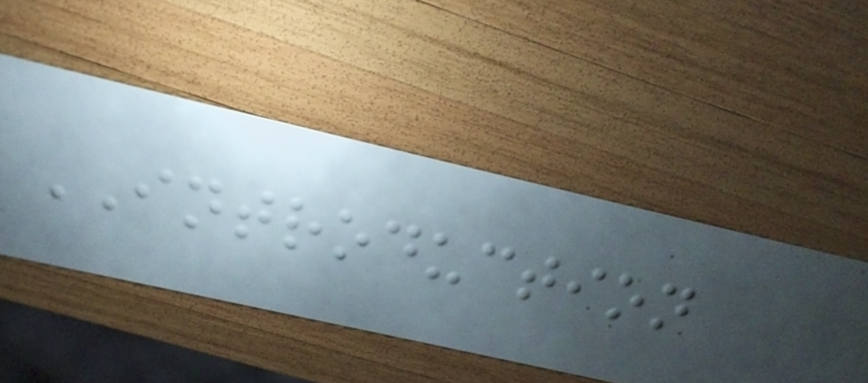INTRODUCTION
